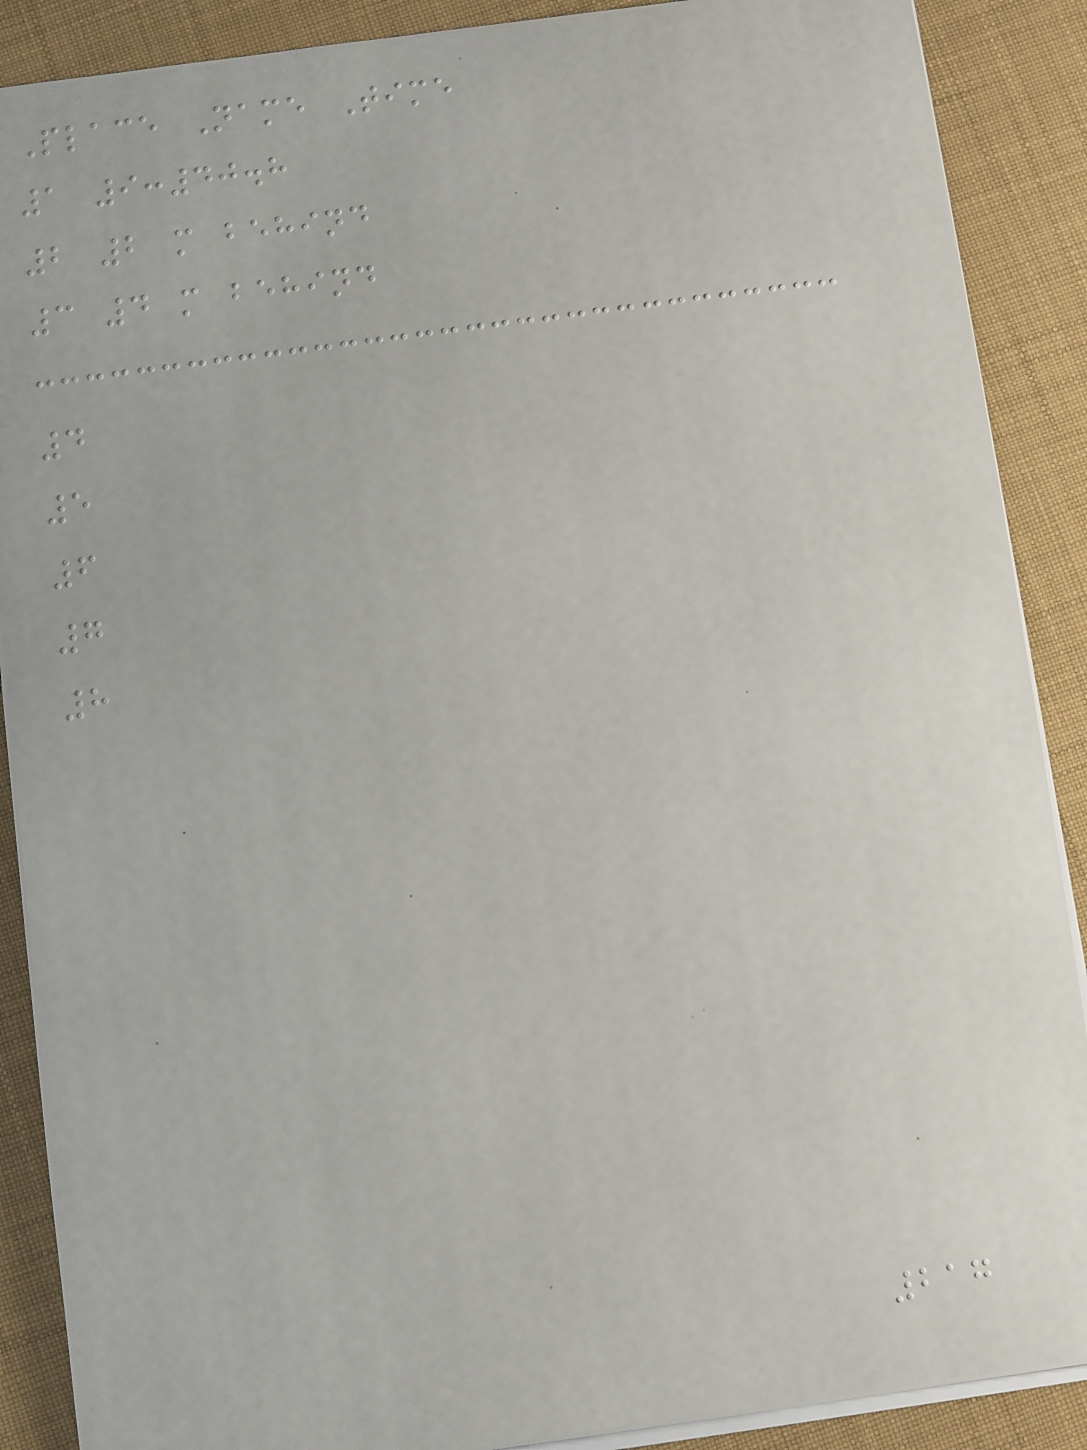Place Name Time
1 9:40.8
2 2 m behind
3 4 m behind
4
5
6
7
8
217
